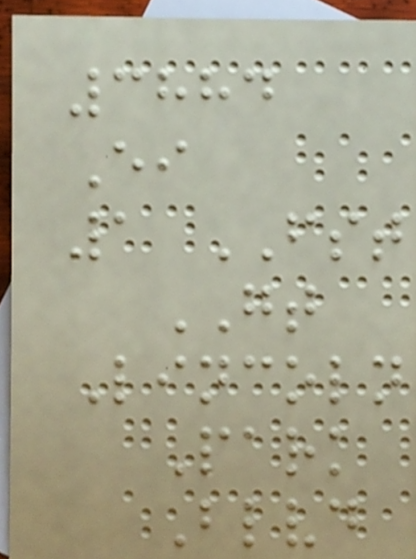3884
Ei
1 FST
GT
Lincoln
Park
Blvd
